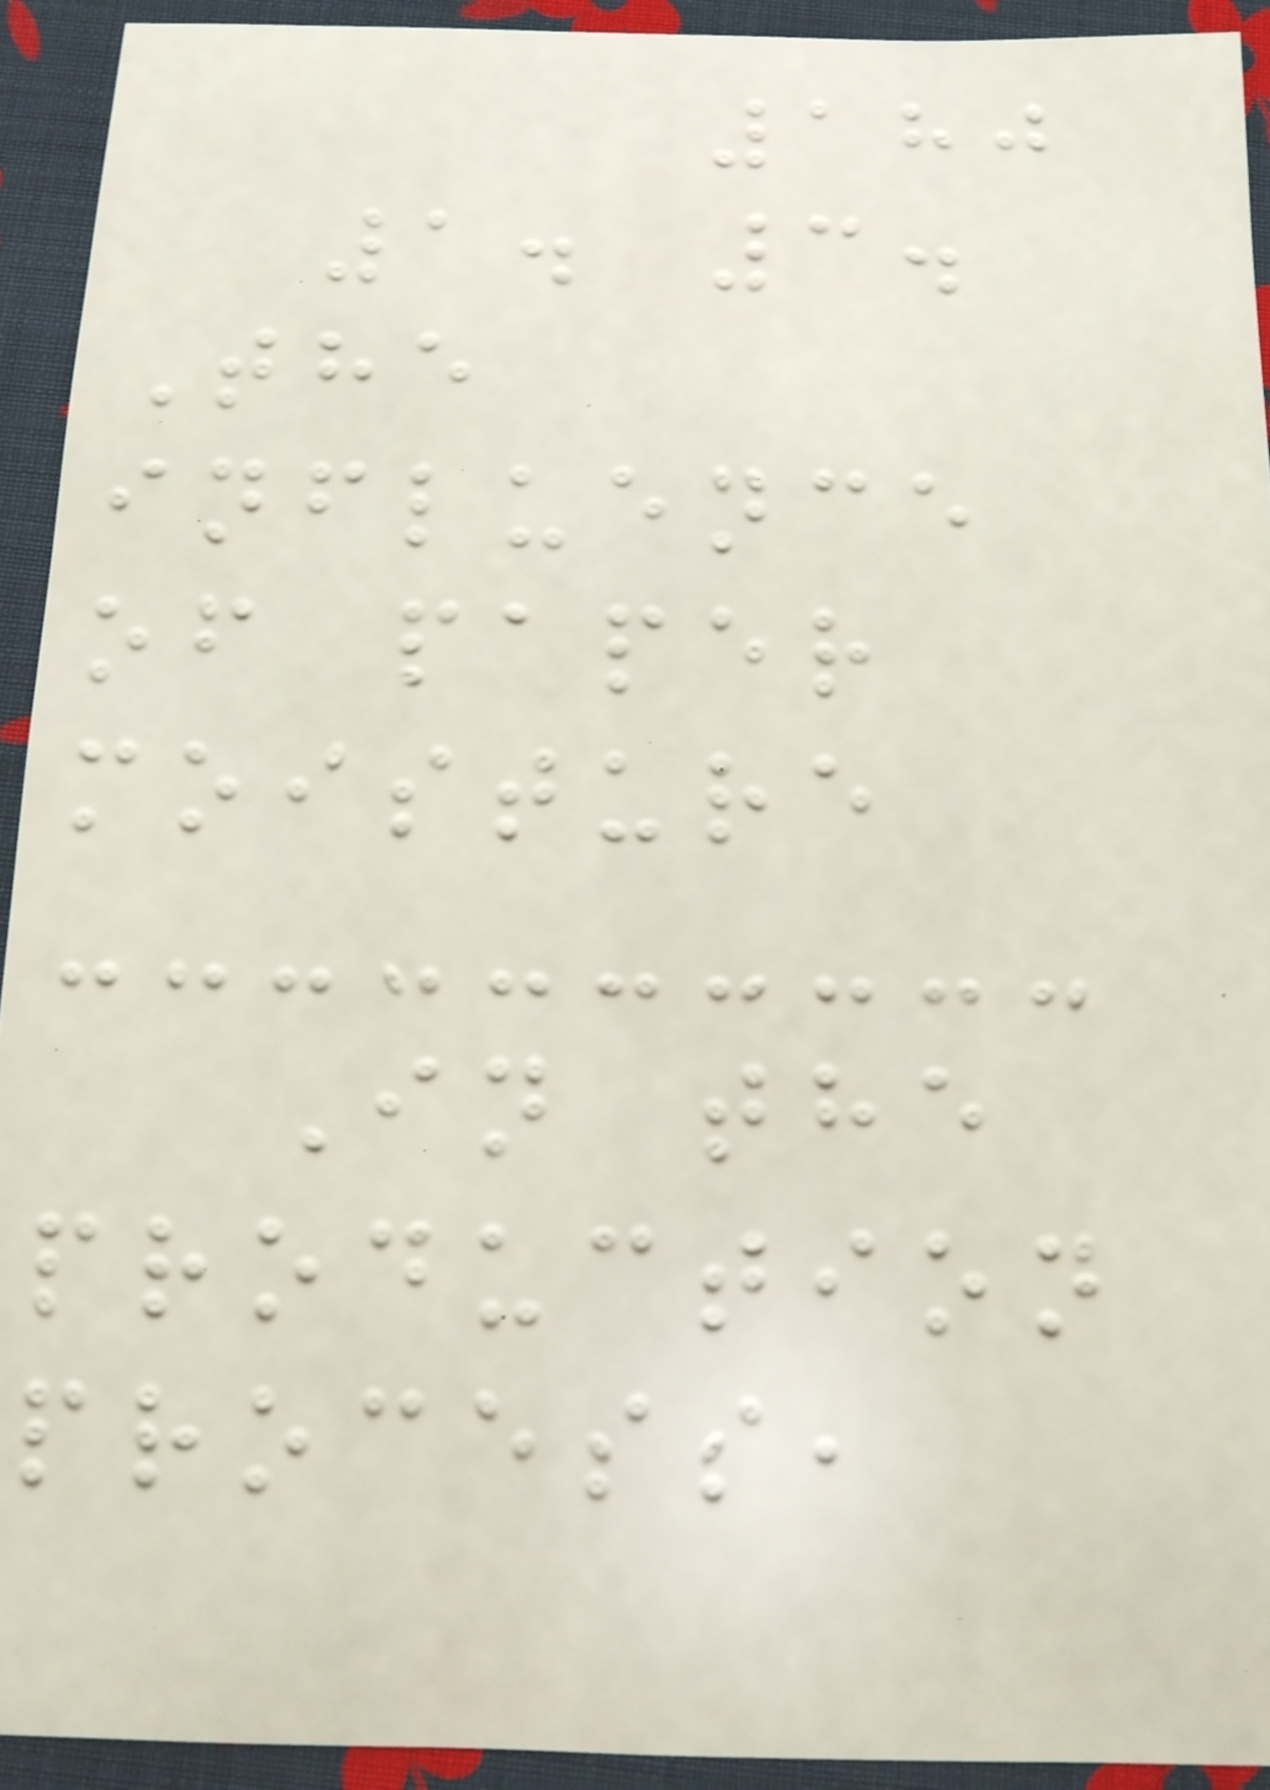180
1. 3.
The
influence
of paper
moisture
In the
production
process,
